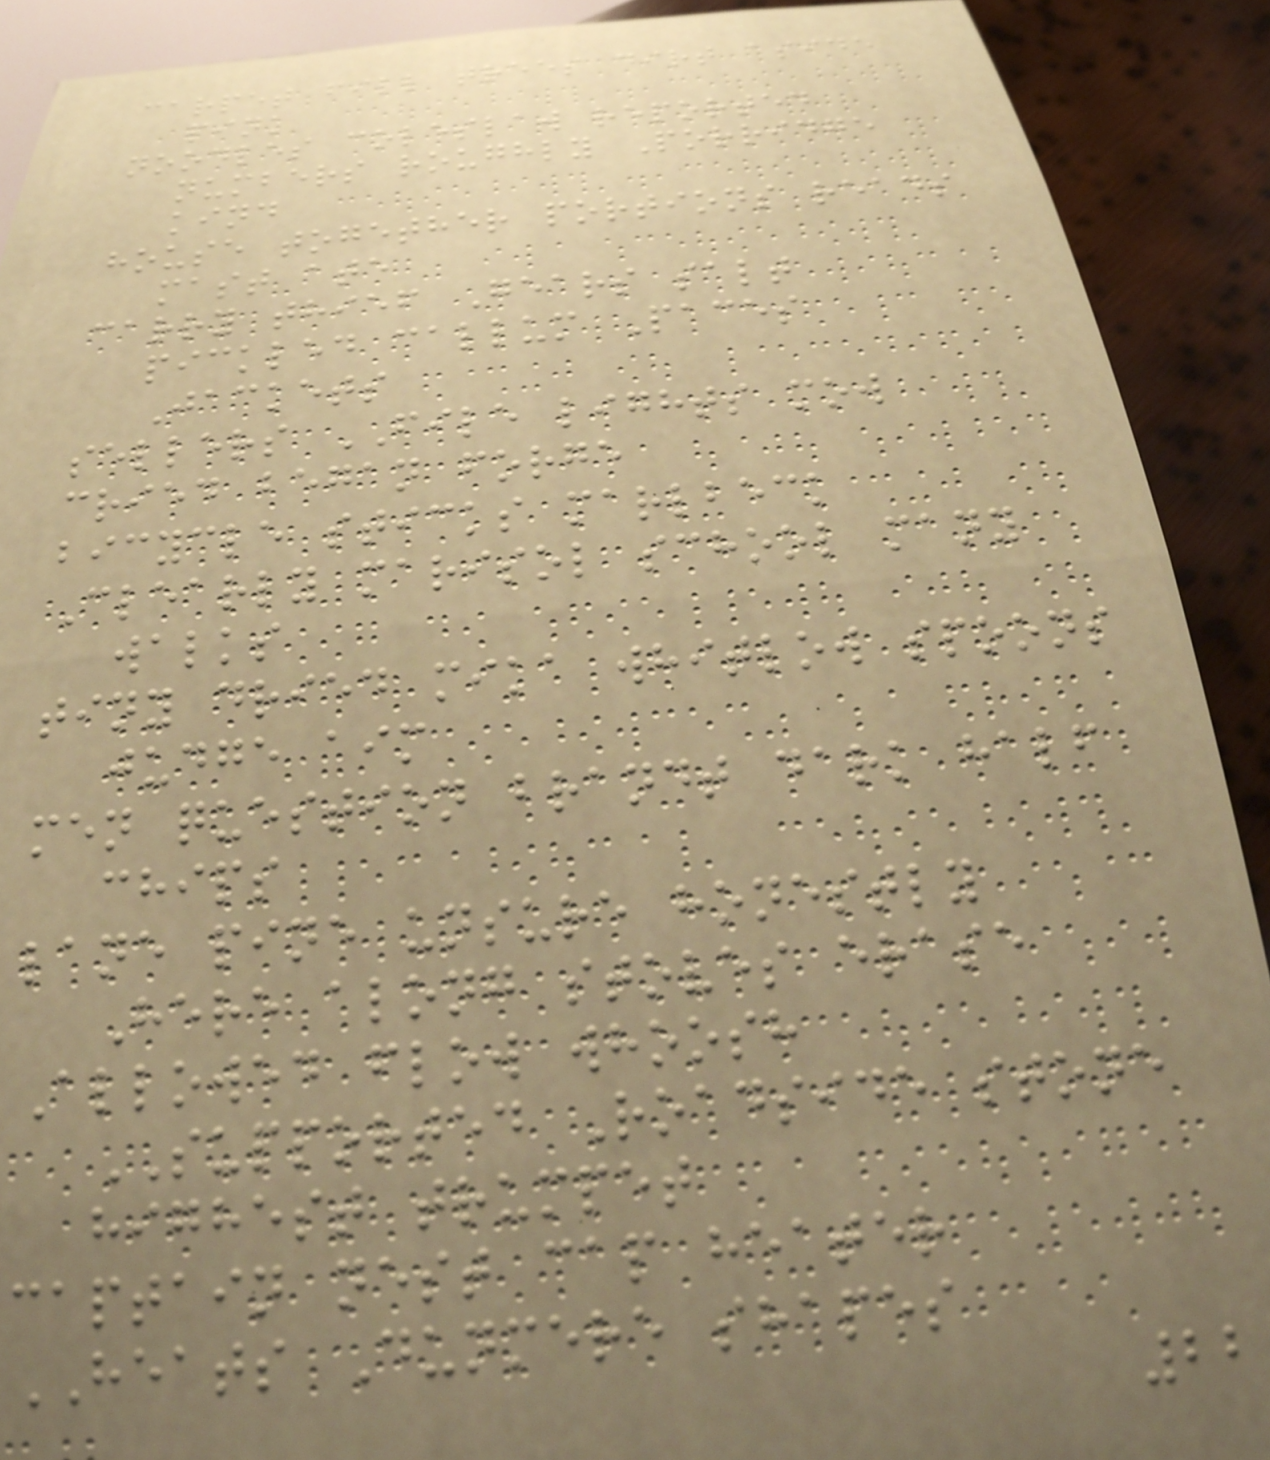carpet fill trees dirt aside
pink
noodles coleslaw reported
numbers roughly Porridge
kind
house together portions reads
mast ate
carry thief Gears salt
pickled callum Paces
Jackets
sellers FILE lights mow
cried began forge
bicycle sticks marlbeck
Clearly marisol school many
walks
tiny dried mika whitlow spoons
judge aim
men question brandt dark half
chips
lane pine unsure honestly
Here along stoves erase
Allowed flow whoosh
SUPPORTED Roadside stone
highest trumpet
captain nest cap heater
HEATS Dunmere shapes
22
